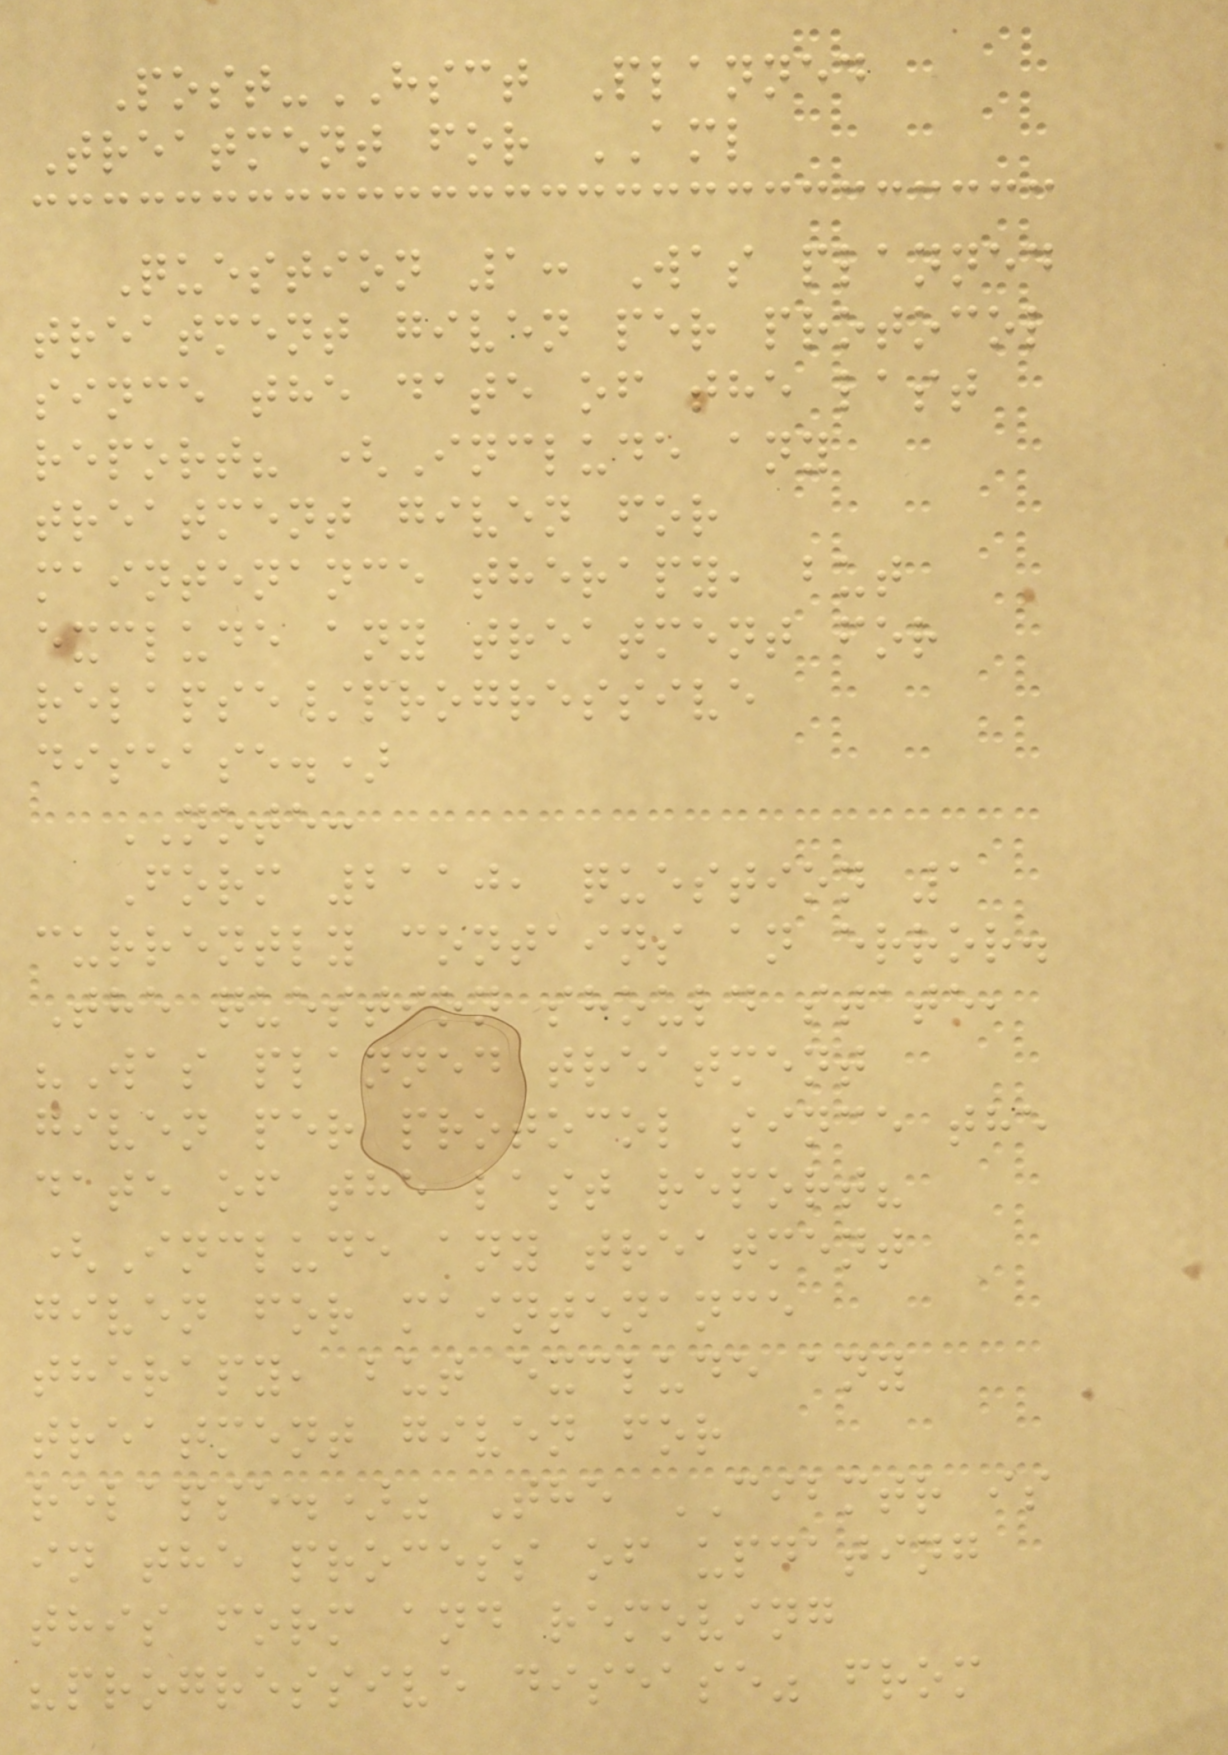Post-HSCT Planned
Treatment for AML
Question 1: Was planned
treatment given per protocol
since the date of the last
report? (Include any
treatment given for
maintenance therapy, but
exclude any treatment for
relapse/progressive
disease.)
NOTE:
Form 2110, question 1
currently contains an error.
The question should state,
"Was planned treatment
given per protocol since the
date of the last report?
(Include any treatment
given for maintenance
therapy, but exclude any
treatment given for
relapse.)" The CIBMTR is
in the process of updating
this form and removing
"progressive disease" from
